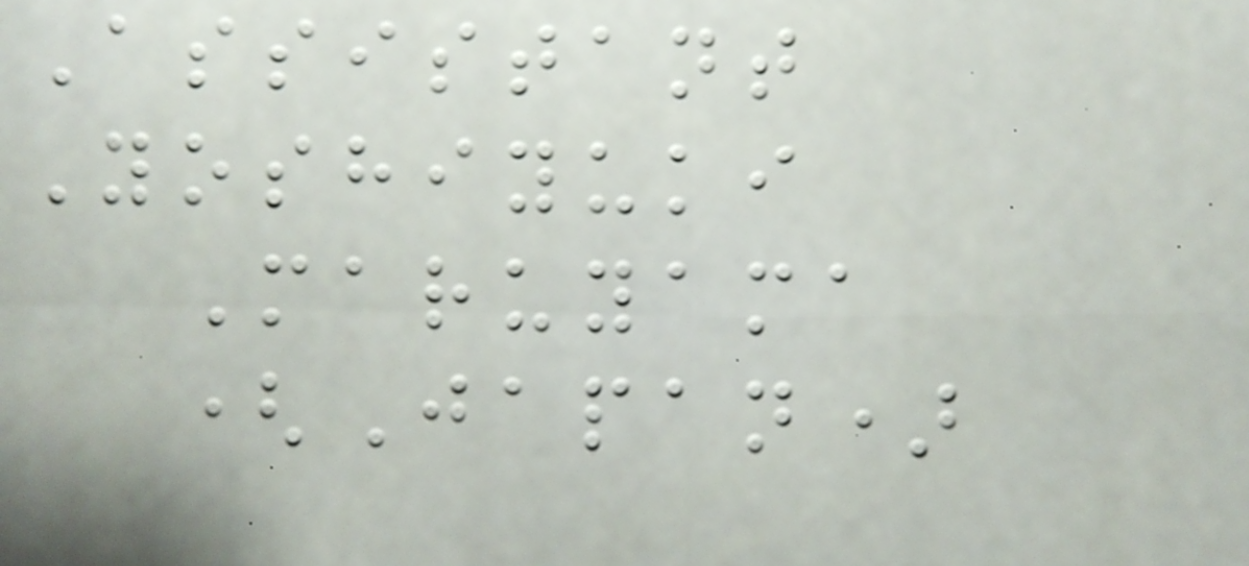Assistant
Yoshiyuki
Maruyama
(Japan)
